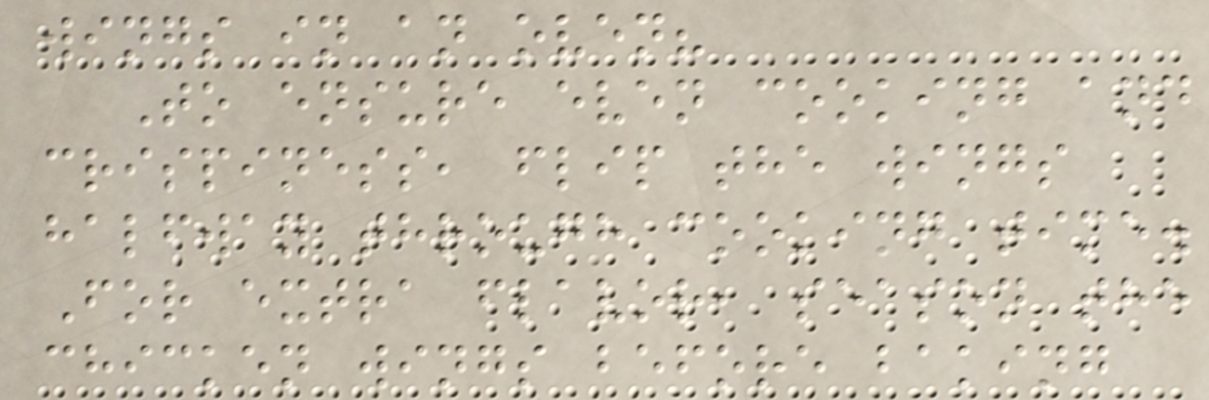wings in an oven?
To ensure even cooking and
crispiness, flip the wings
halfway through cooking time.
For extra flavor, season the
chicken wings before baking
